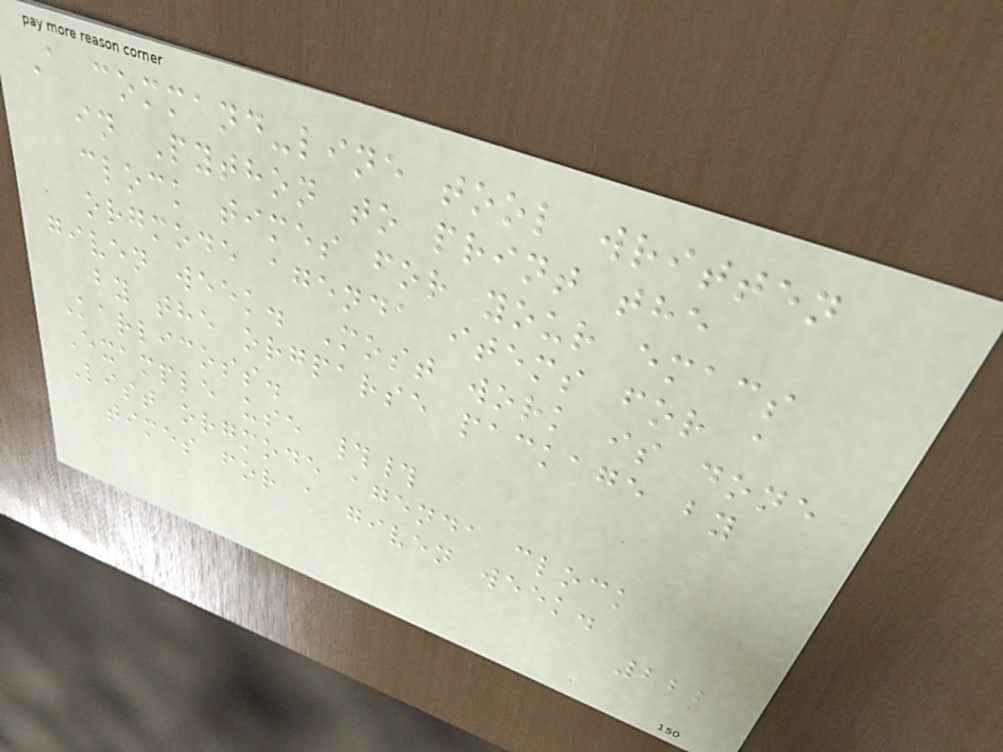A command-line tool written
in Python to print the
clock times for your emacs
orgmode agenda items for a
given week. Most work is done
by the orgparse package by
Karlicoss.
Example use ##
List orgmode agenda clock
times for a given week.
222
